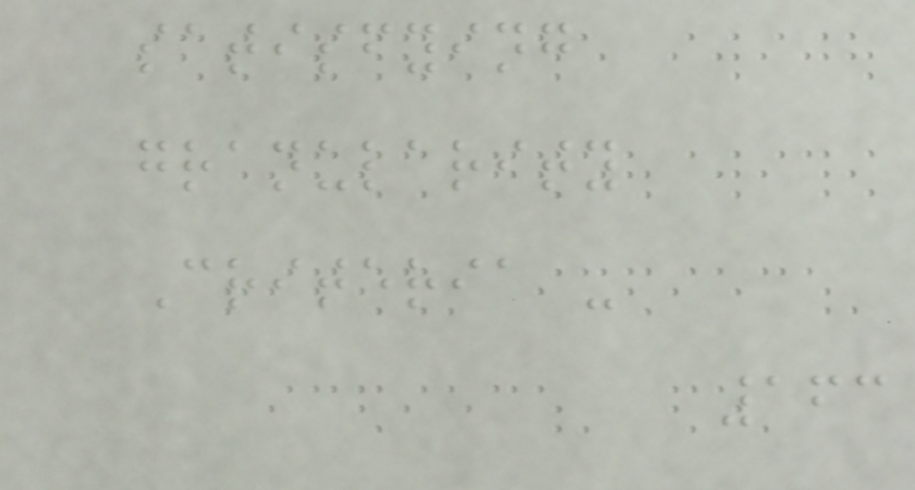satisfying
granularity
Criteria -
163
